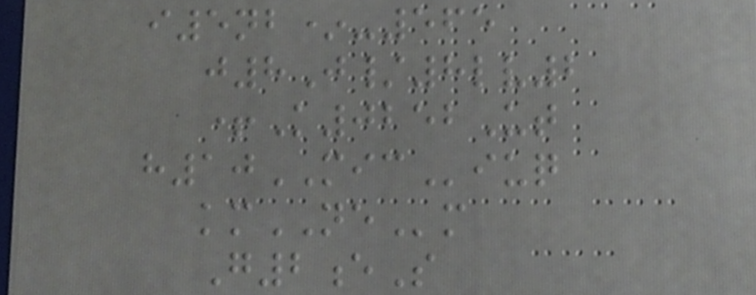i5nb*-565
j8J/8lv2
+K0252Ut
h10MICiuq
kmNEm
G2eS
